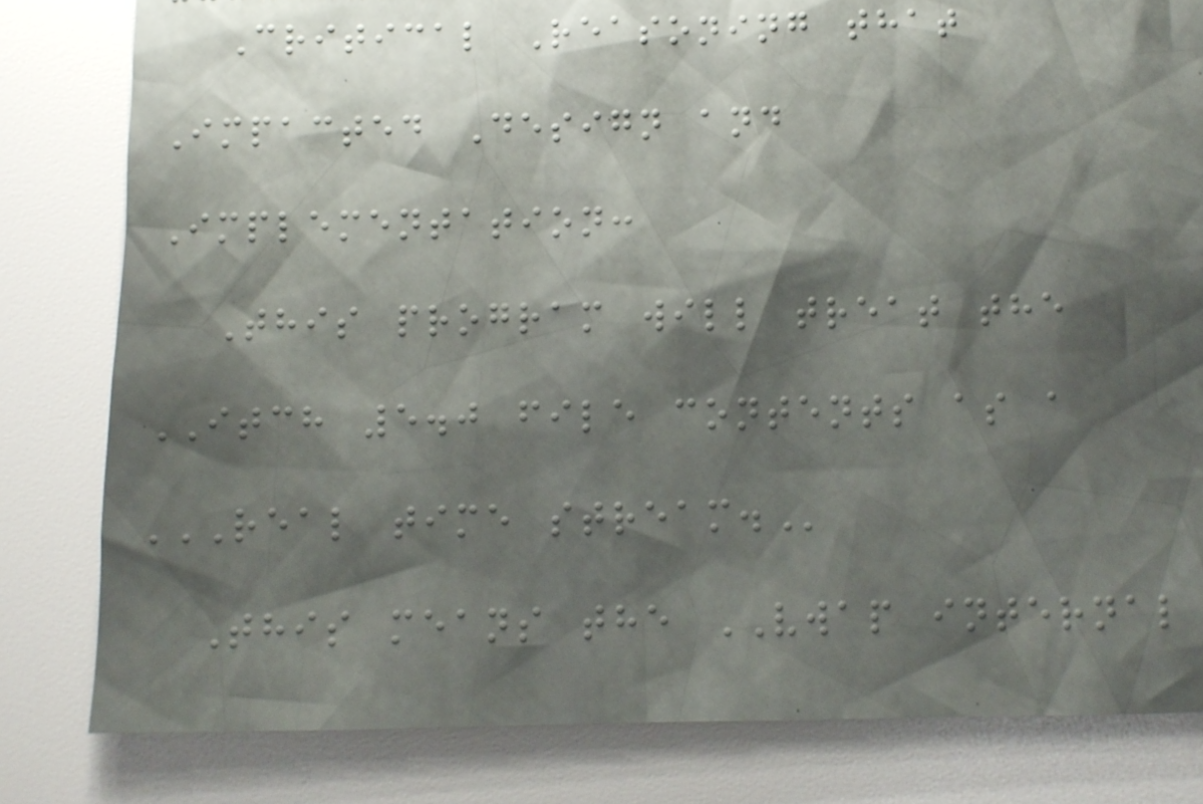Critical Reasoning that
Impacted Design and
Implementation:
This program will treat the
ITCH 5.0 file contents as a
REAL TIME STREAM.
This means the VWAP internal
